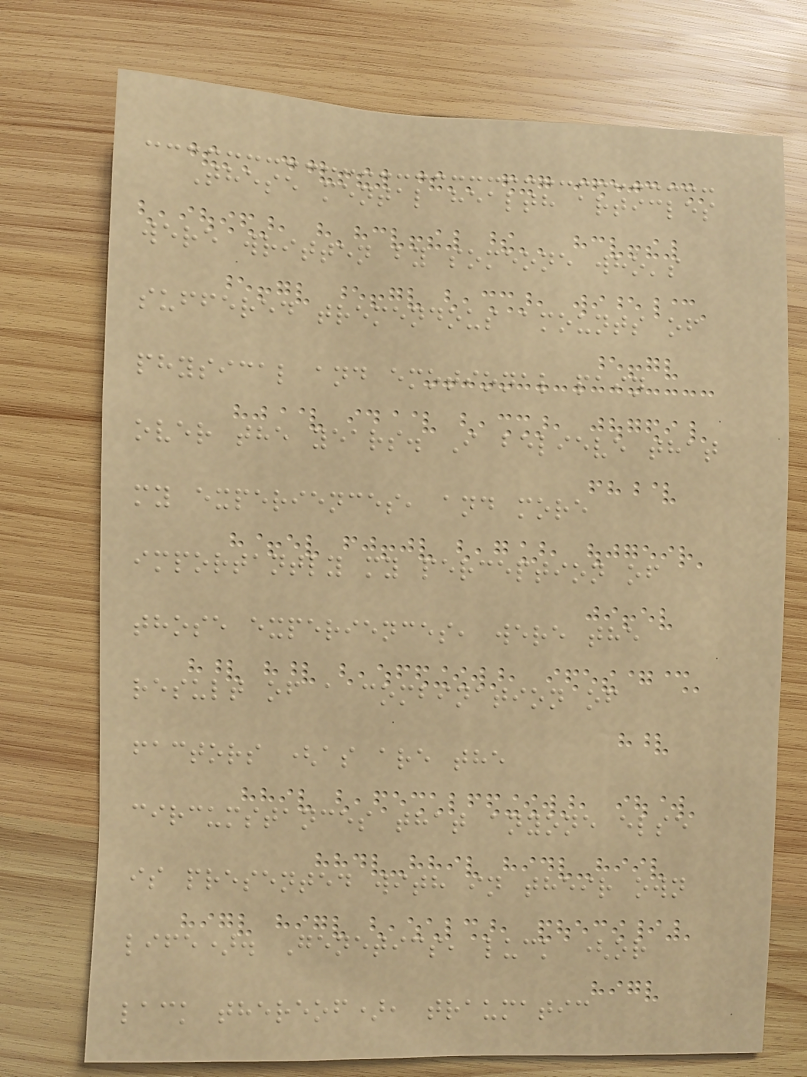These mental health articles
were written by someone who's
suffered tremendous amounts of
physical and emotional pain
over the years. I believe that
my experiences, and more
importantly my perception of
those experiences, were the
result of a combination of
factors (as are the
circumstances that anyone else
is presented with in their own
life). Genetics, luck (or
lack thereof), traumatic
